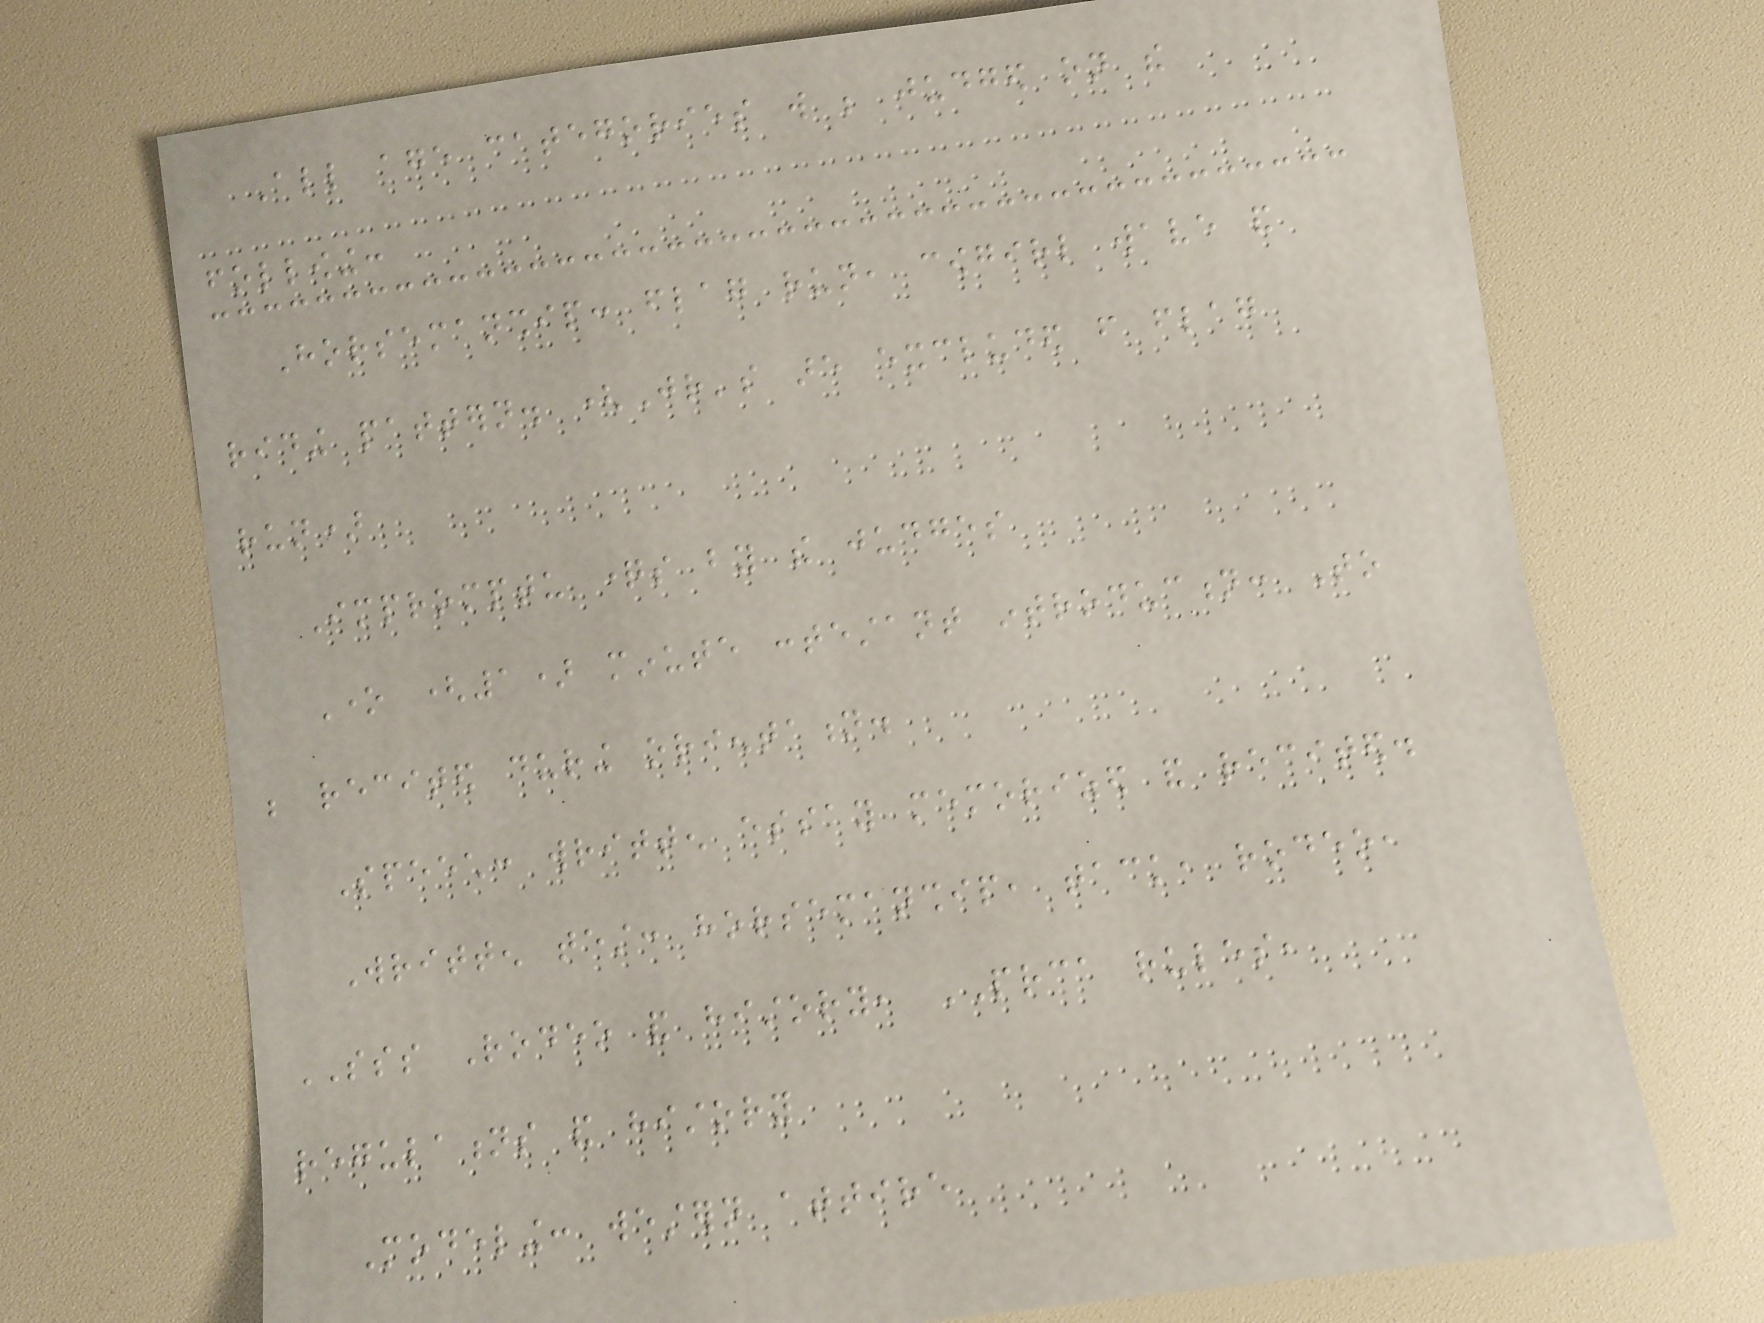All age categories will be judged on the
following:
Horsemanship: flag run, cowgirl wave and
riding pattern. (Jr's are excluded from flag
run)
Impromptu questions by the judges
One (1) minute contestant introduction: To
be recited during orientation.
Speech: written essay memorized and recited.
Written test: horsemanship, tack, rodeo,
SSS Rodeo and history, PRCA rules,
regulations and history
Modeling: western attire
